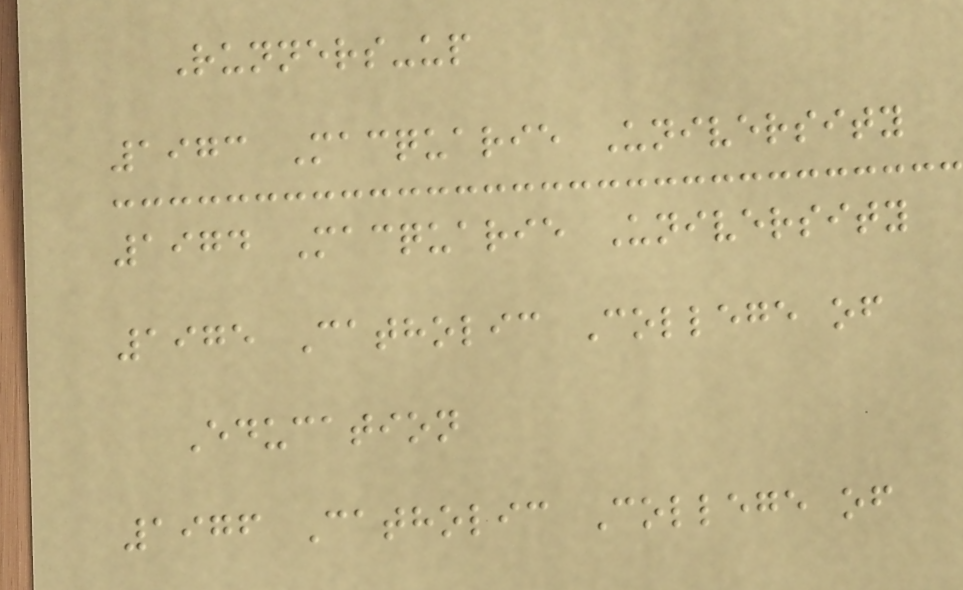Runners-up
1973 Macquarie University
1974 Macquarie University
1975 Catholic College of
Education
1976 Catholic College of
